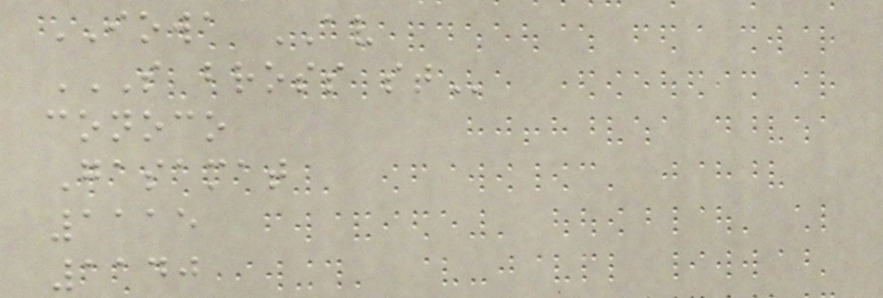IOWA AV
S BROSS ST
conoco
Gasamat
1115
1140
